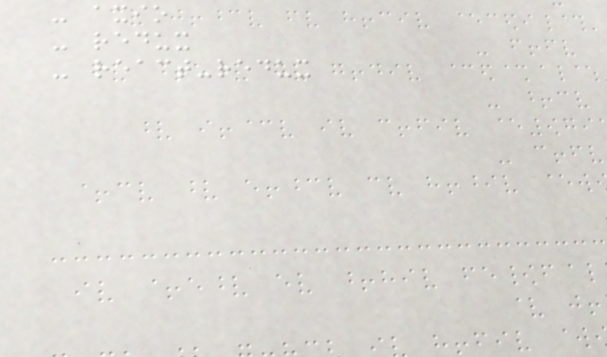- axio
- redux
- react-redux
